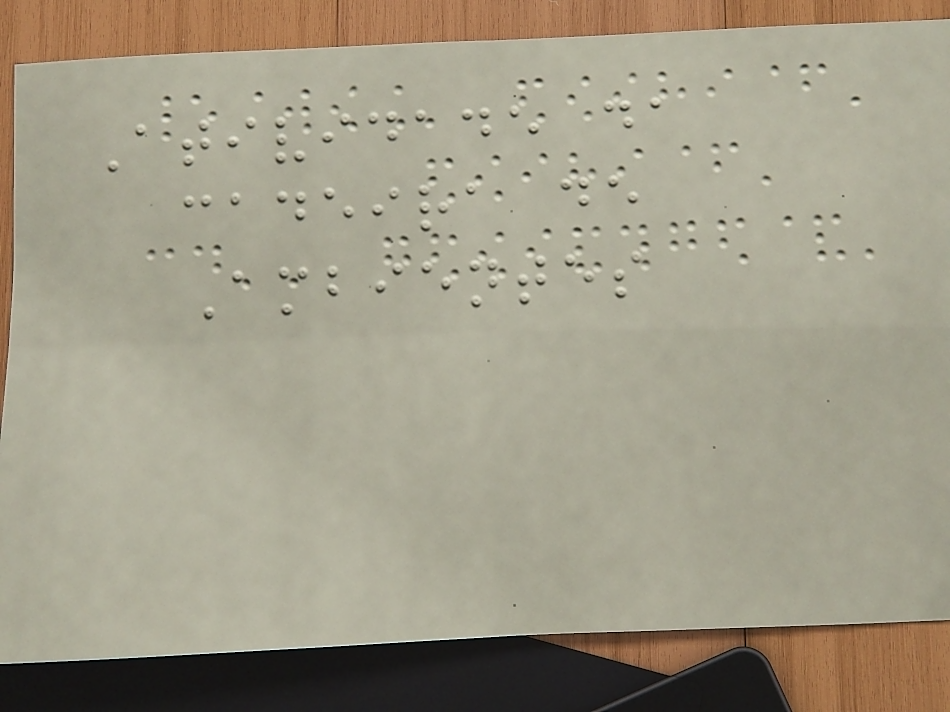Atividade da
cadeira de
Ambientes
